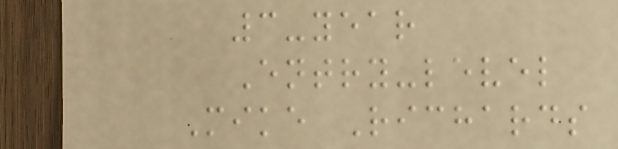3-year
Entry-level
Mike Richards
